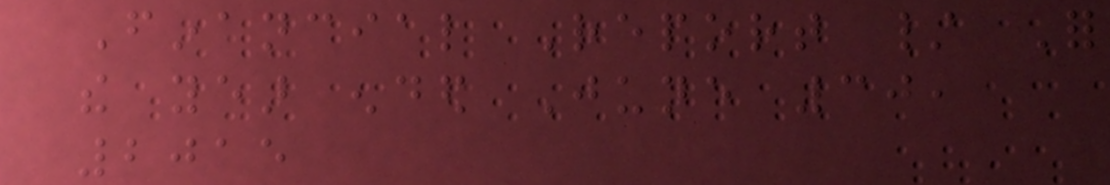Financial Report / For
the year ended June 30,
2015
